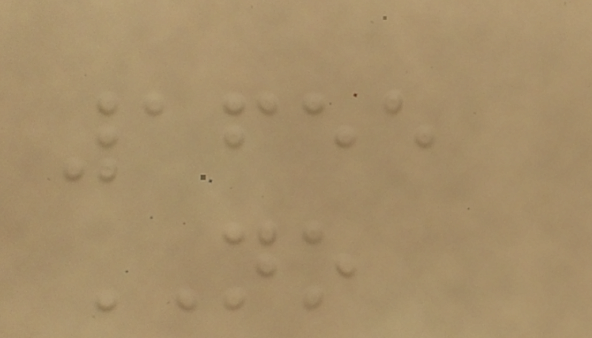1655
NO
